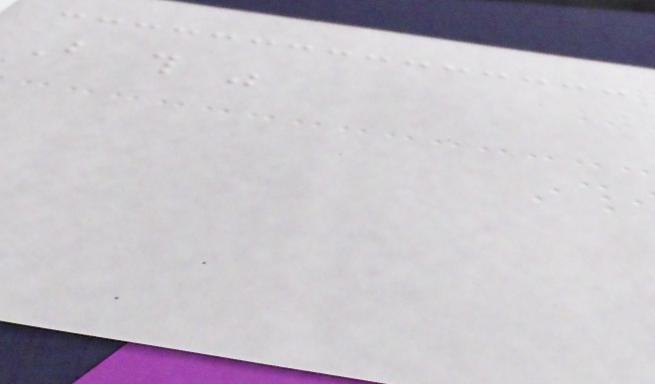But this was
